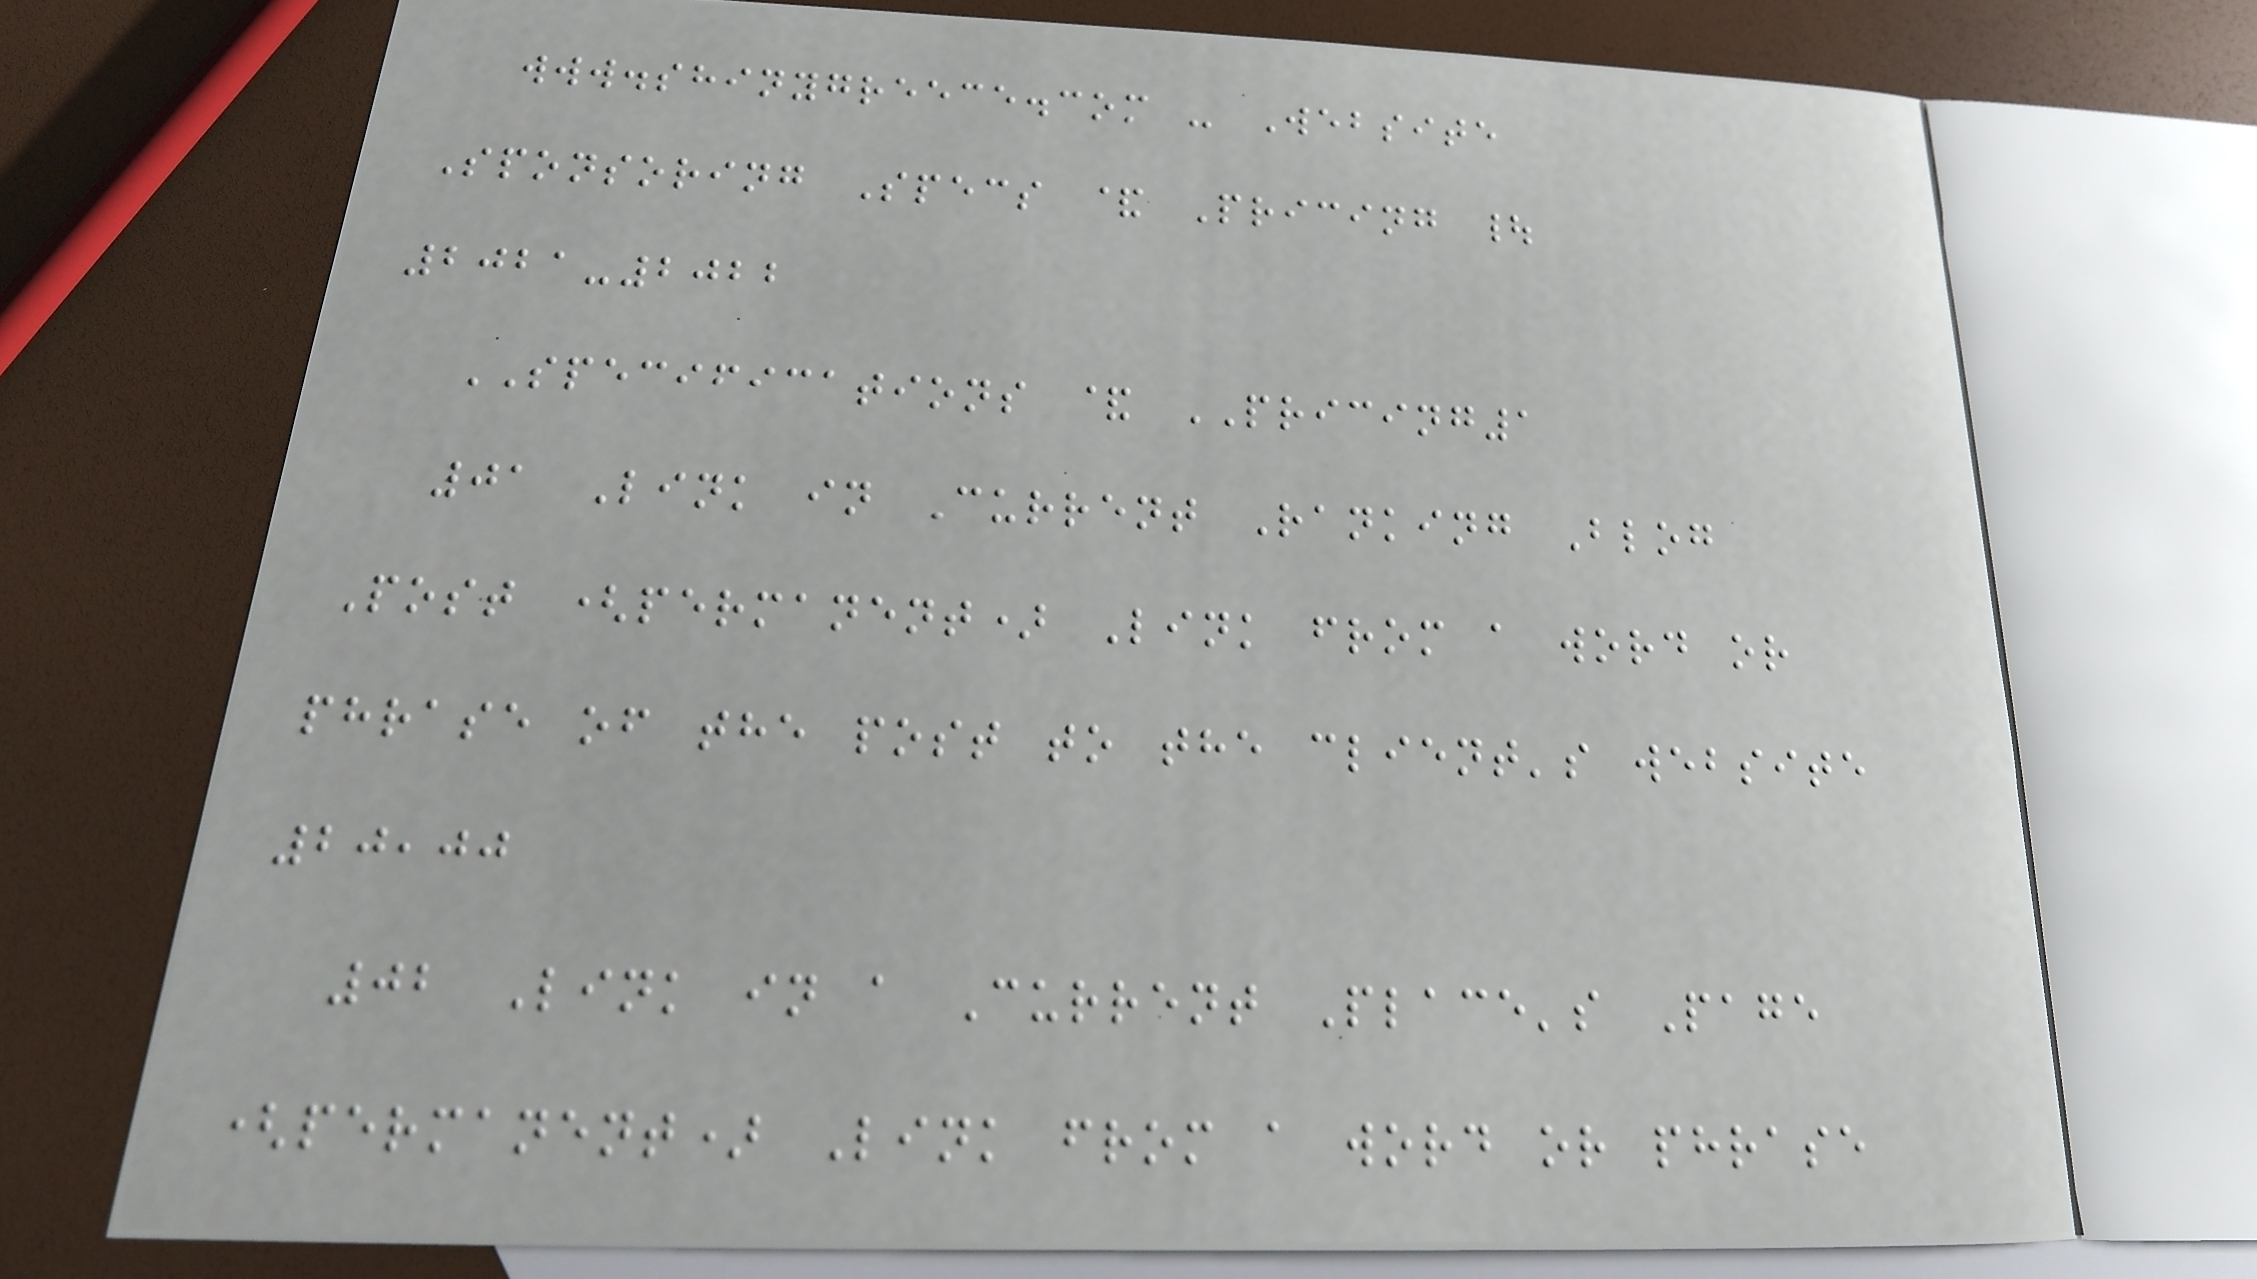www.shinygreece.com - Website
Sponsoring Specs & Pricing |
2021-2022
SPECIFICATIONS & PRICING1
01 Link in Current Ranking Blog
Post (permanent) Link from a word or
phrase of the post to the client's website
20,00
02 Link in a Current Place's Page
(permanent) Link from a word or phrase
